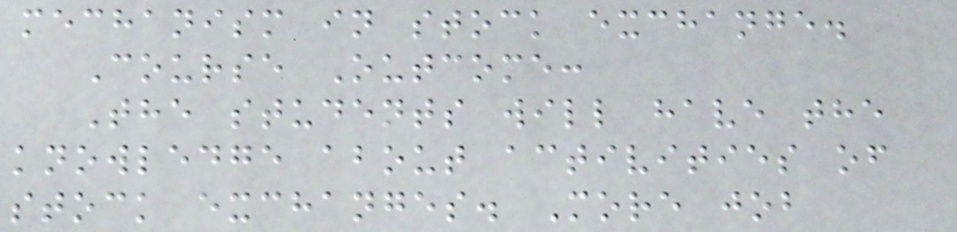mechanism in stock exchange.
Course Outcome:
The students will have the
knowledge about activities of
stock exchanges. More job
